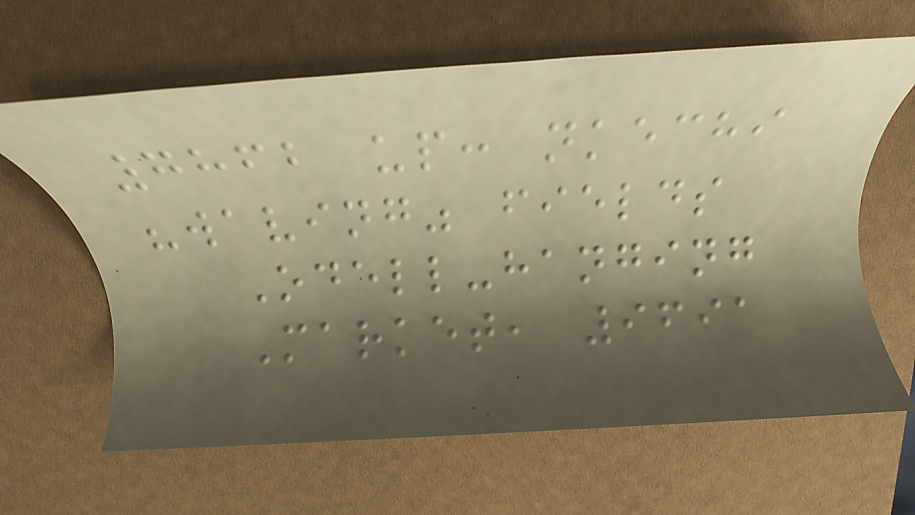7862 up: nkechi
"waving" fields
Odell-hanging
Market, 9691
